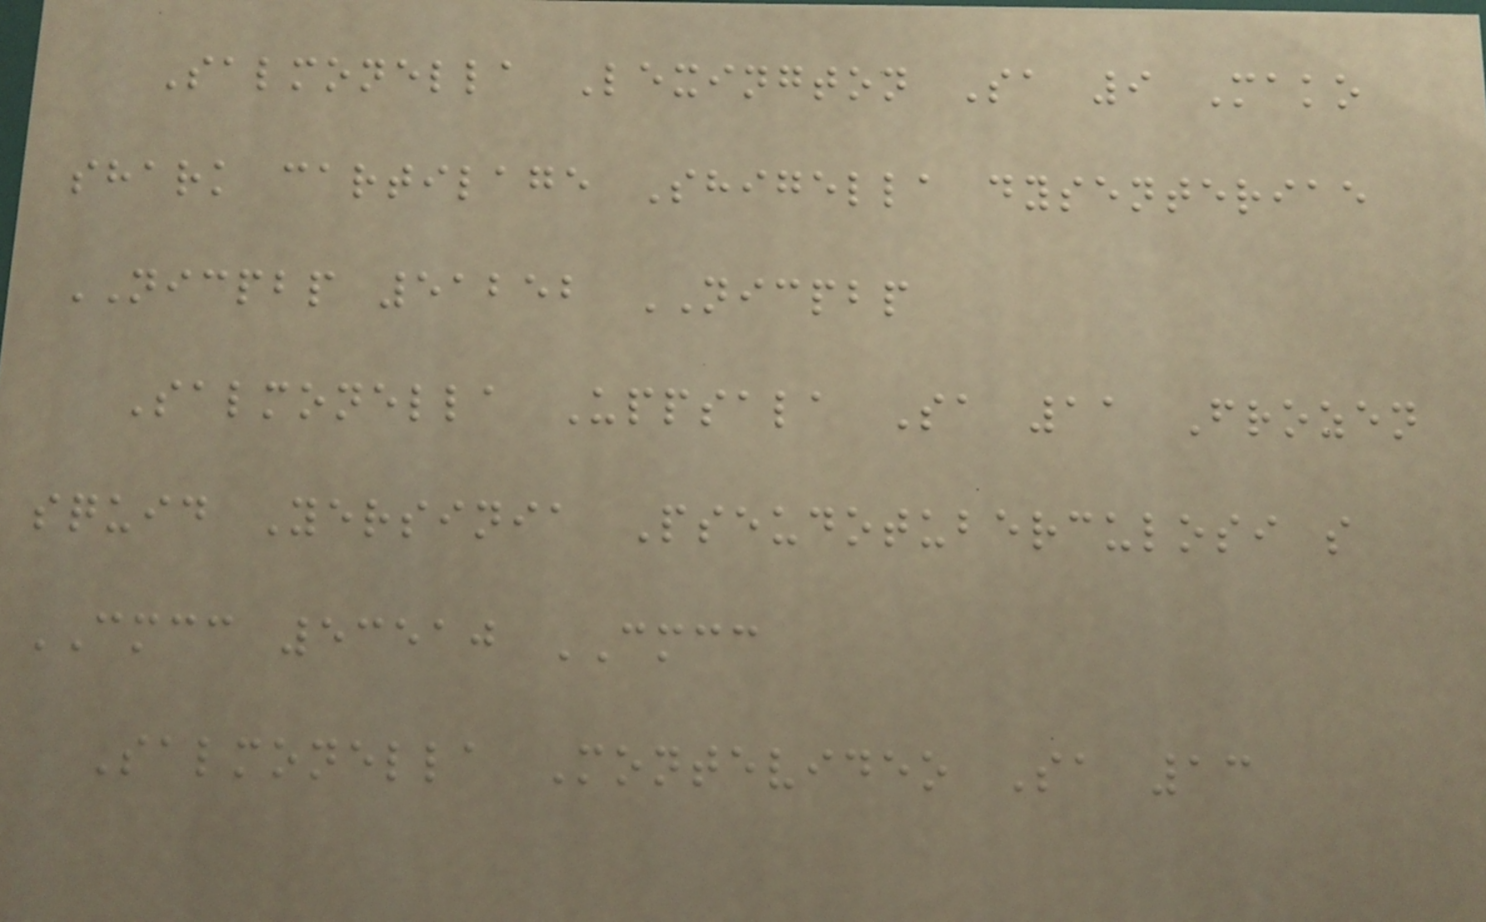Salmonella Lexington Sa 9 Mako
shark cartilage Shigella dysenteriae
NICPBP 51252 NICPBP
Salmonella Uppsala Sa 11 Frozen
squid Yersinia Pseudotuberculosi s
CMCC 53510 CMCC
Salmonella Montevideo Sa 13
